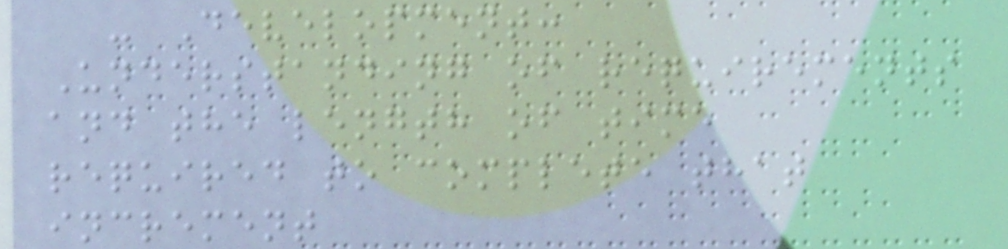- Development:
Understanding of requirements
and the length of time
required to complete that
increment
